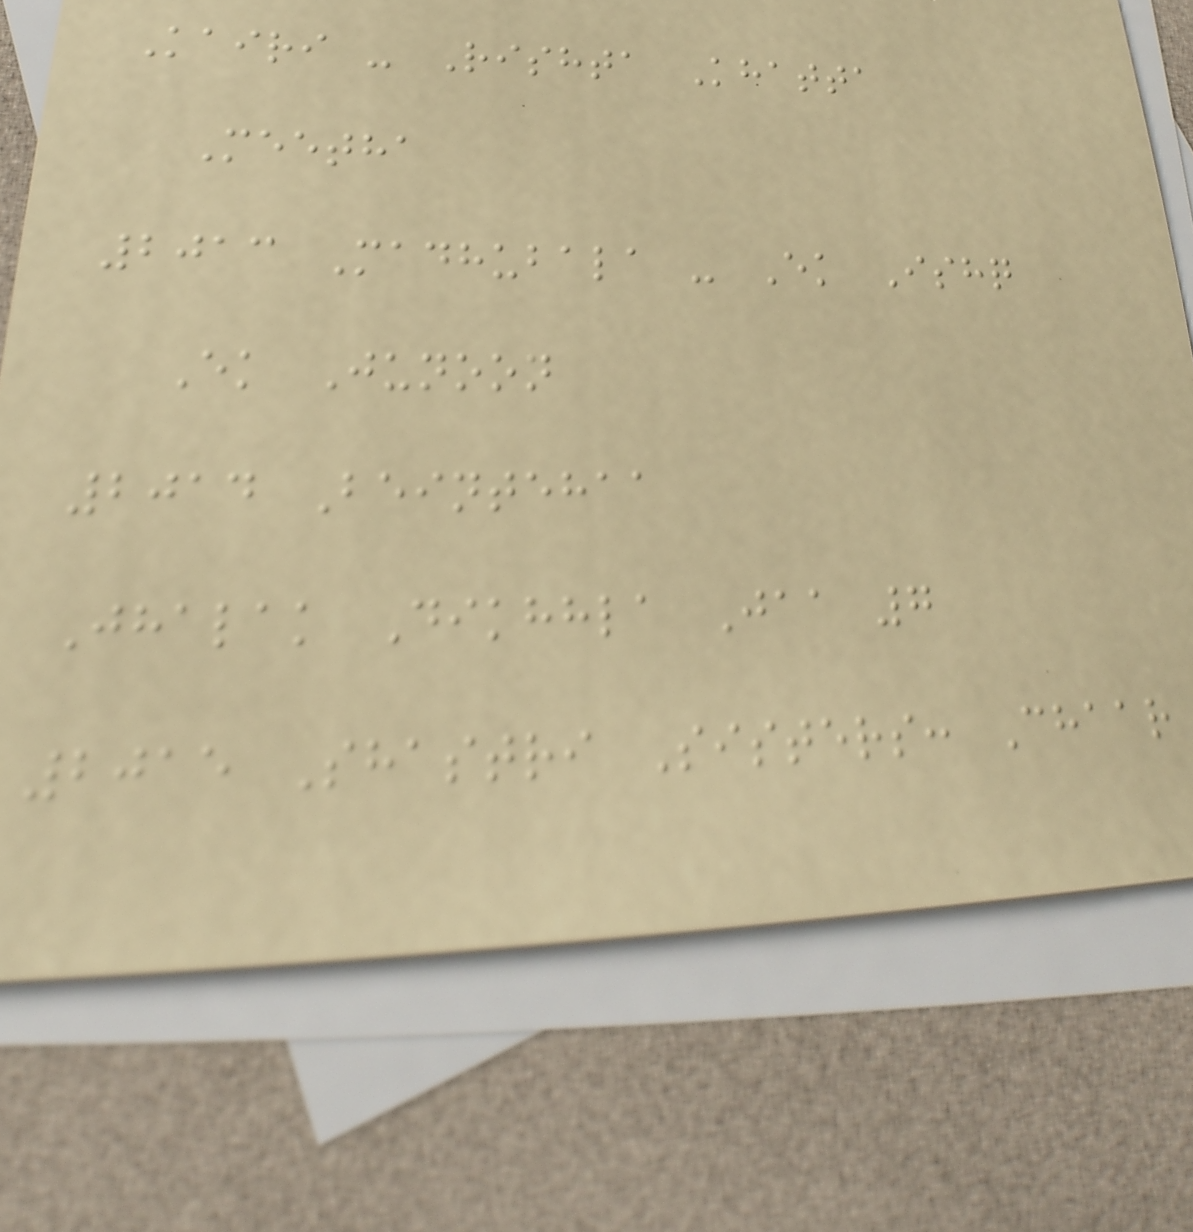Kairi - Rishta Khatta
Meetha
2013 Madhubala - Ek Ishq
Ek Junoon
2014 Beintehaa
Jhalak Dikhhla Jaa 7
2015 Shastri Sisters: Chaar
